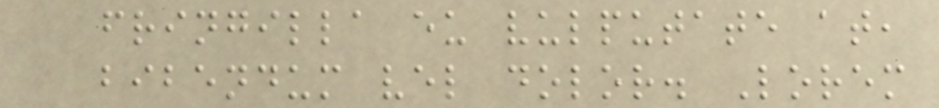fringilla eu vulputate at,
bibendum vel dolor. Lorem
